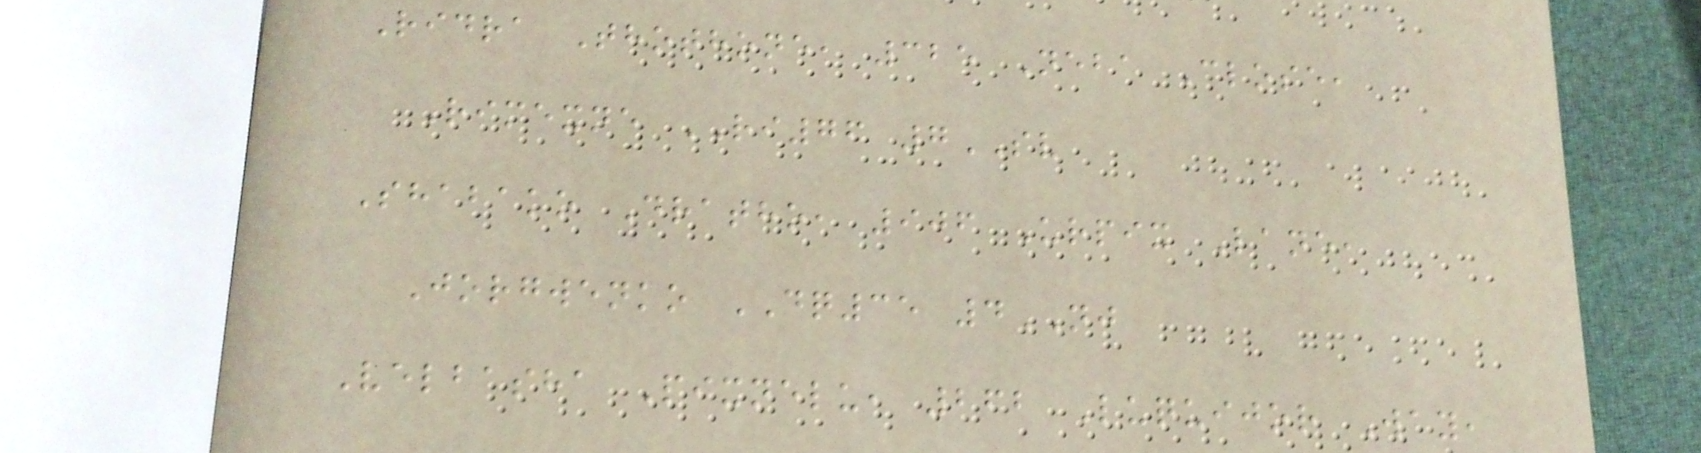Ridra Thothone, 325 Neba Close,
Rimexne RI76 7SV
Shabako Dratho, 906 Urpix Lane,
Jorgwenko DQ35 4NJ
Velbasha Pixnelu, 262 Luquijor Way,
